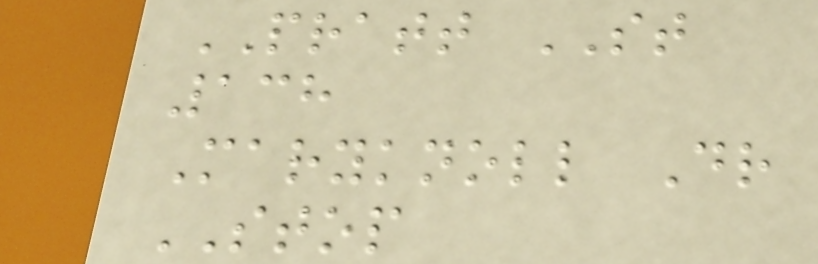PRATT ST
138
Maryknoll Dr
STOP
